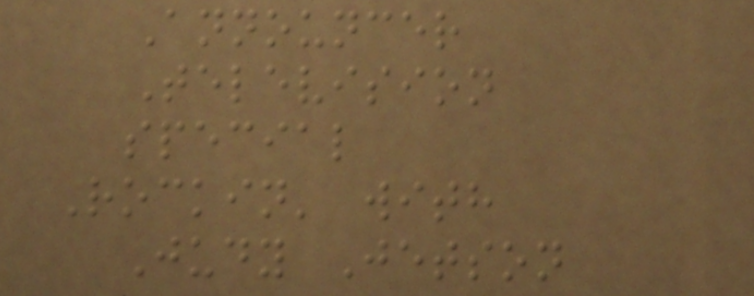Announcer
Television
special
Rockin' with
Judy Jetson
